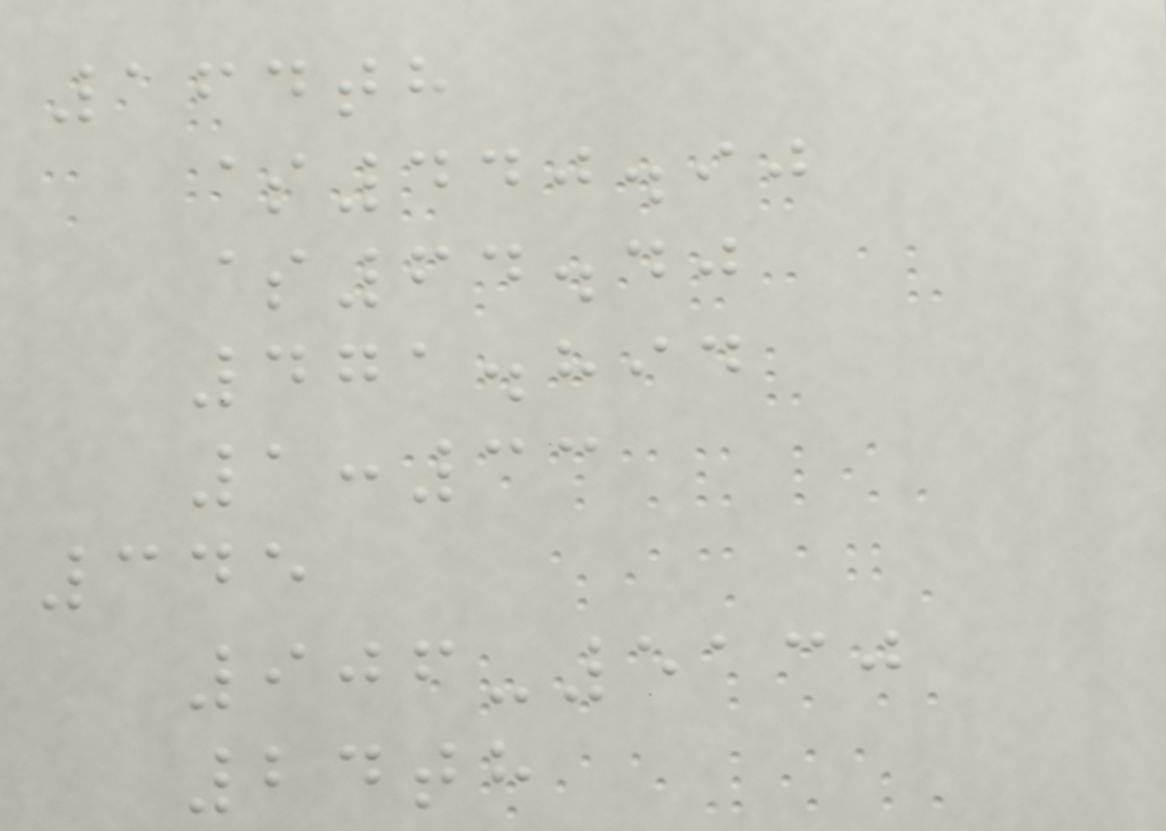164th
$440.90
$64.40
471.894
1:33
345
906-5130
24th
